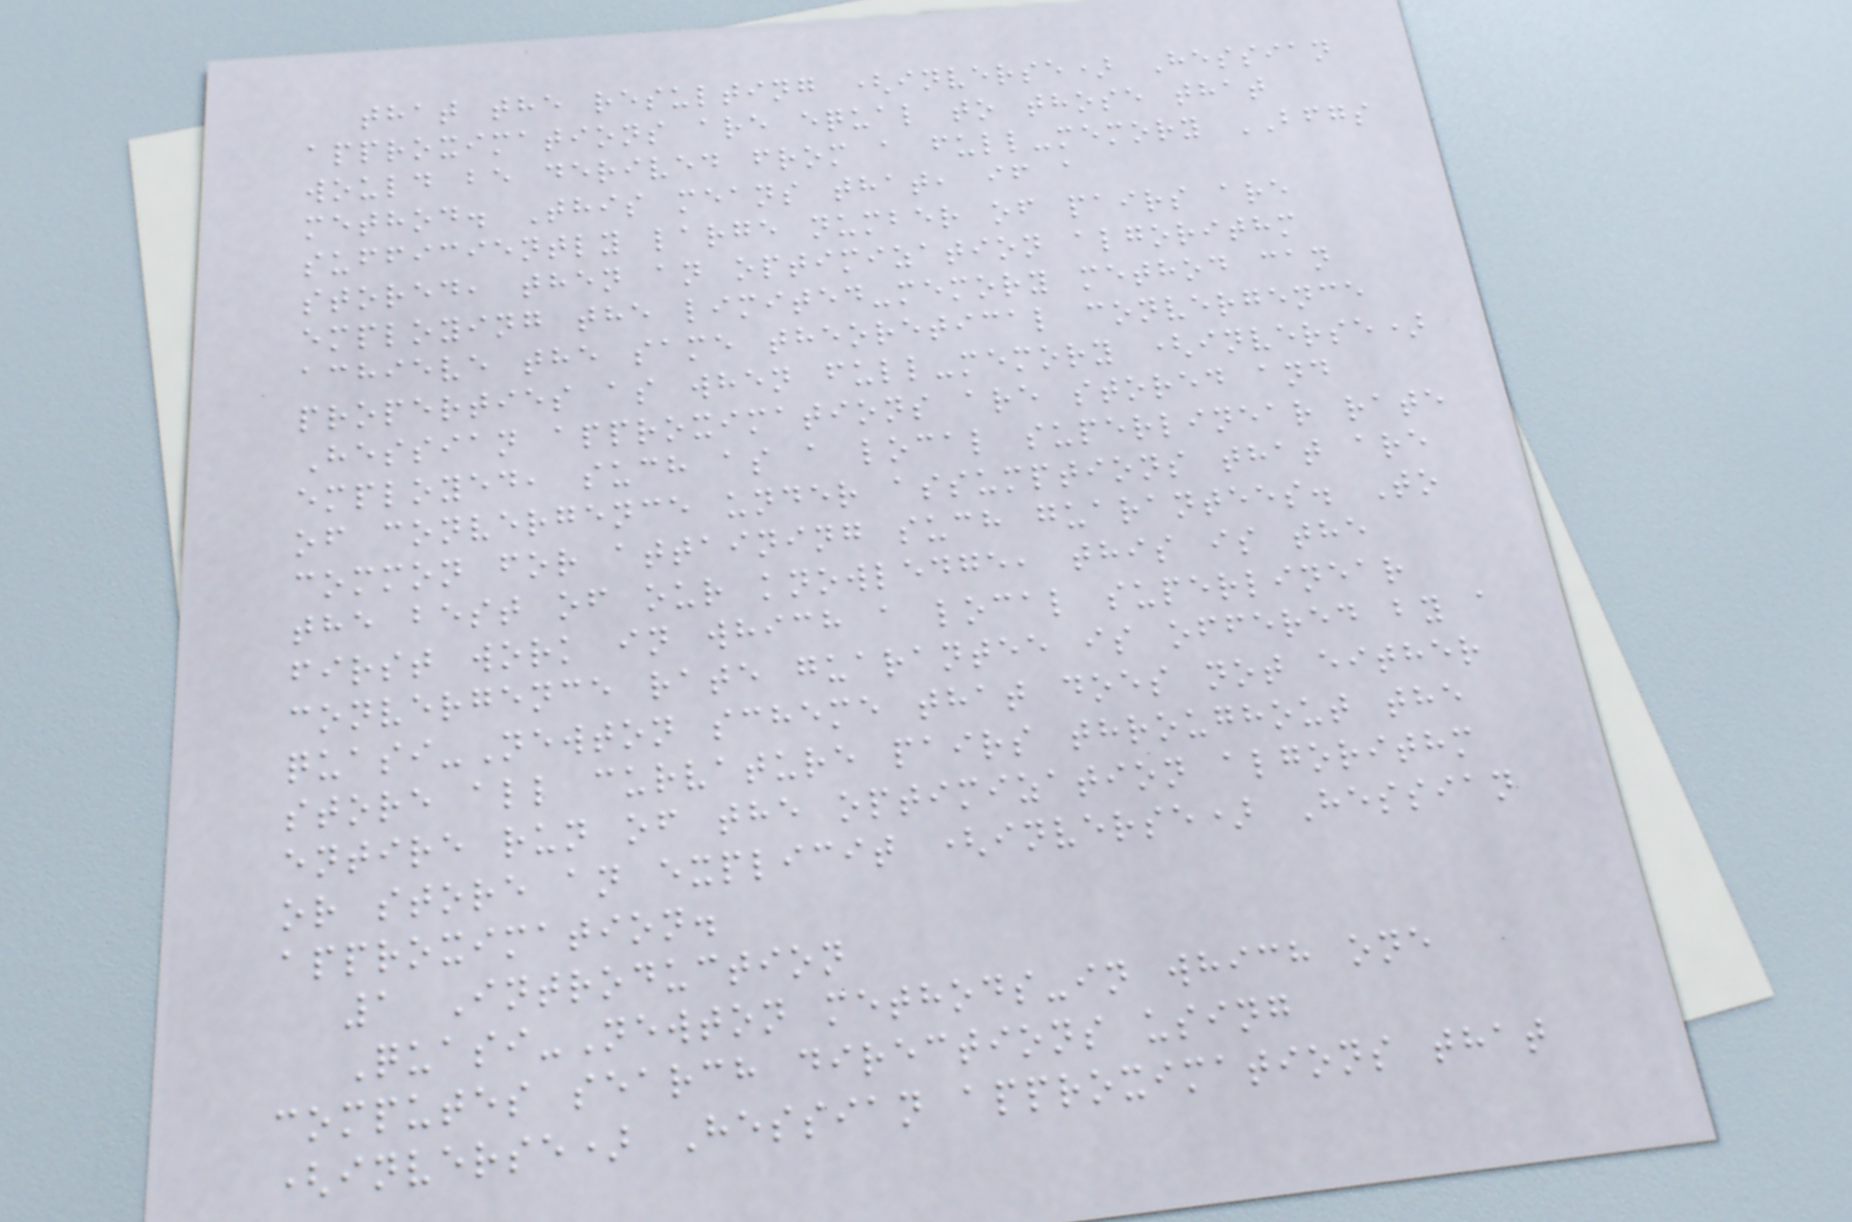that the resulting (inverse) Hessian
approximations are equal to those that
would be derived from a full-memory BFGS
method. This means that, if a
sufficiently large number of pairs are
stored, then an optimization algorithm
employing the limited-memory method can
achieve the same theoretical convergence
properties as when full-memory (inverse)
Hessian approximations are stored and
employed, such as a local superlinear rate
of convergence under assumptions that are
common for attaining such guarantees. To
the best of our knowledge, this is the
first work in which a local superlinear
convergence rate guarantee is offered by a
quasi-Newton scheme that does not either
store all curvature pairs throughout the
entire run of the optimization algorithm
or store an explicit (inverse) Hessian
approximation.
1 Introduction
Quasi-Newton methods-in which one
computes search directions using
(inverse) Hessian approximations that
